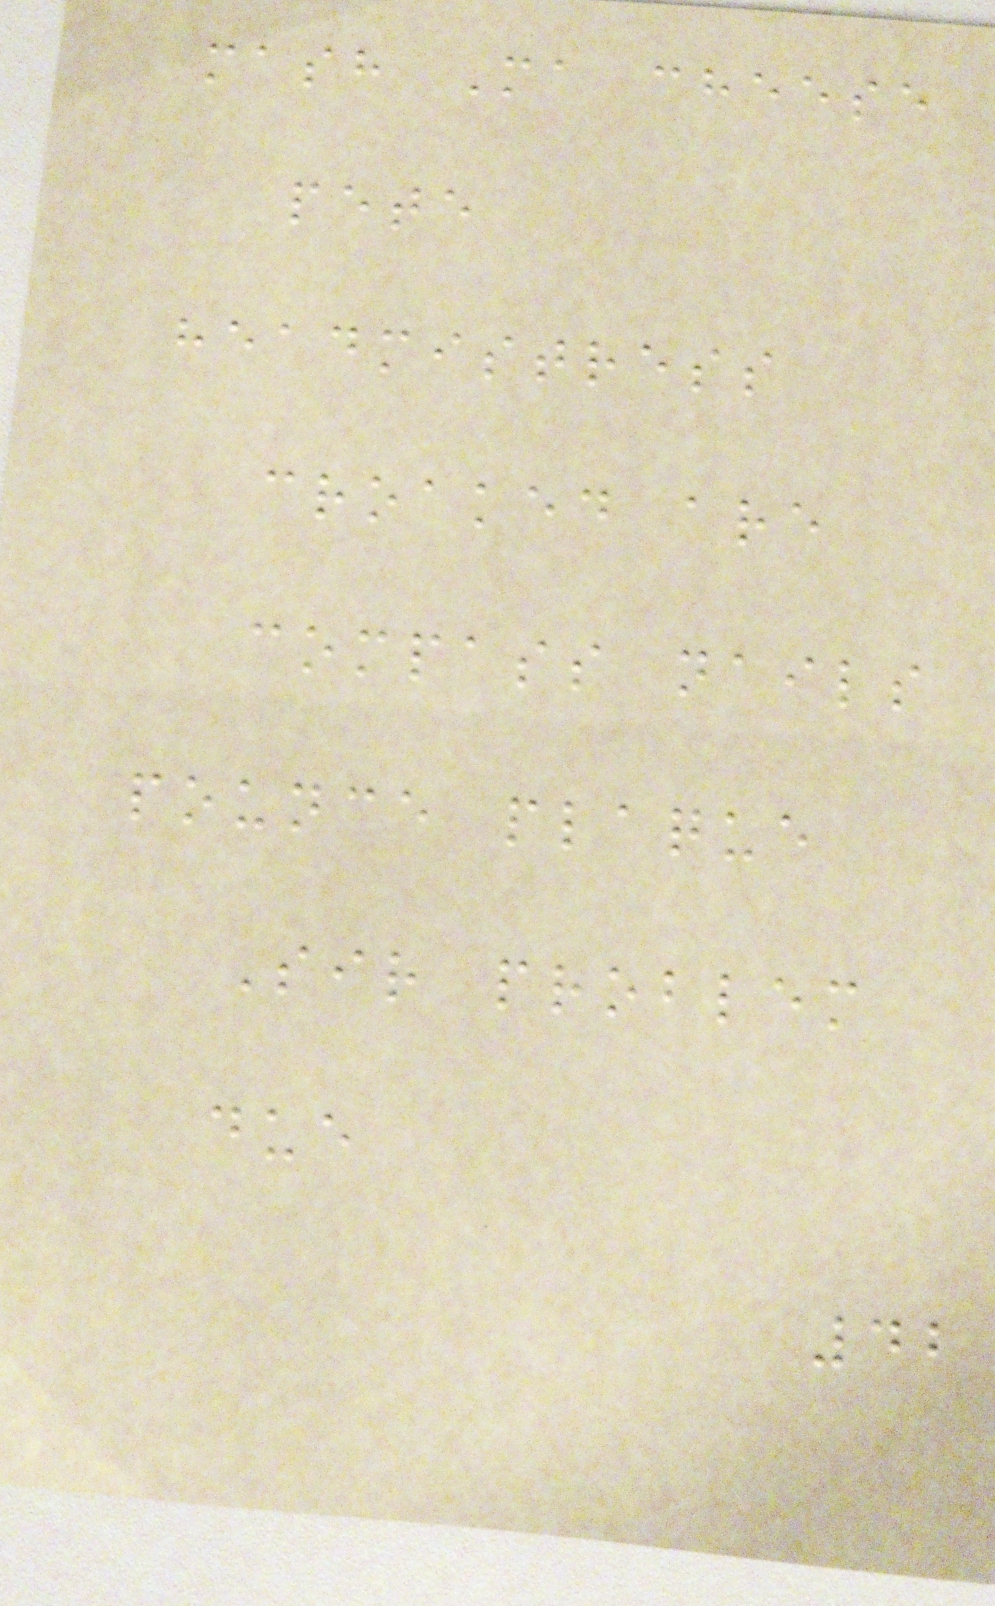mash Ma cheese
pete
headmistress
croaked are
compass nails
pounce plaque
Sir problem
due
42
